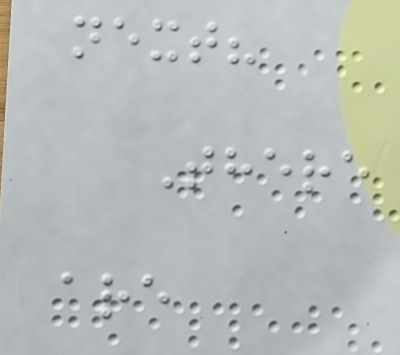next?
There
are
